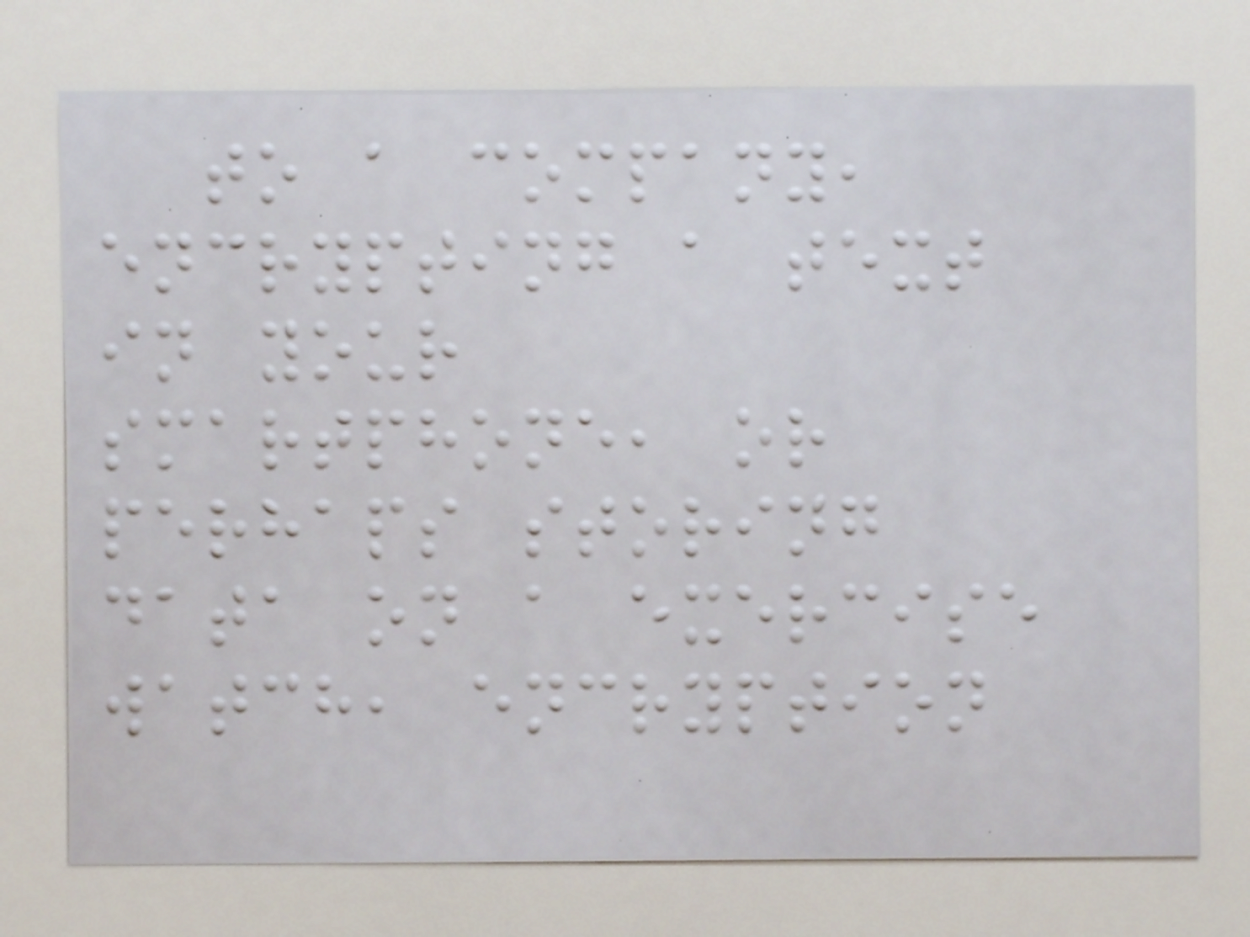to a company,
encrypting a text
in your
smartphone, or
perhaps storing
data on a exercise
watch, encryption
